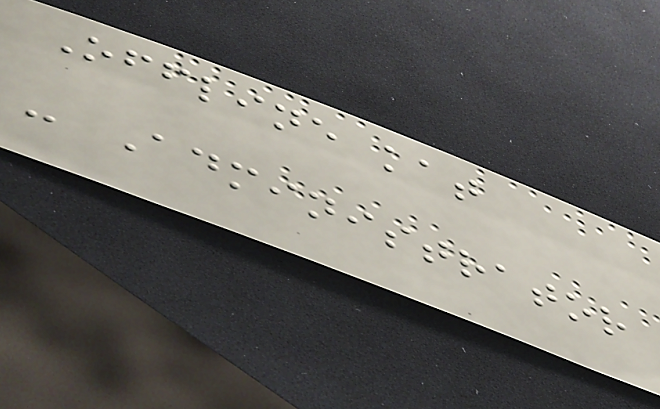Offline kat
- Administrator
